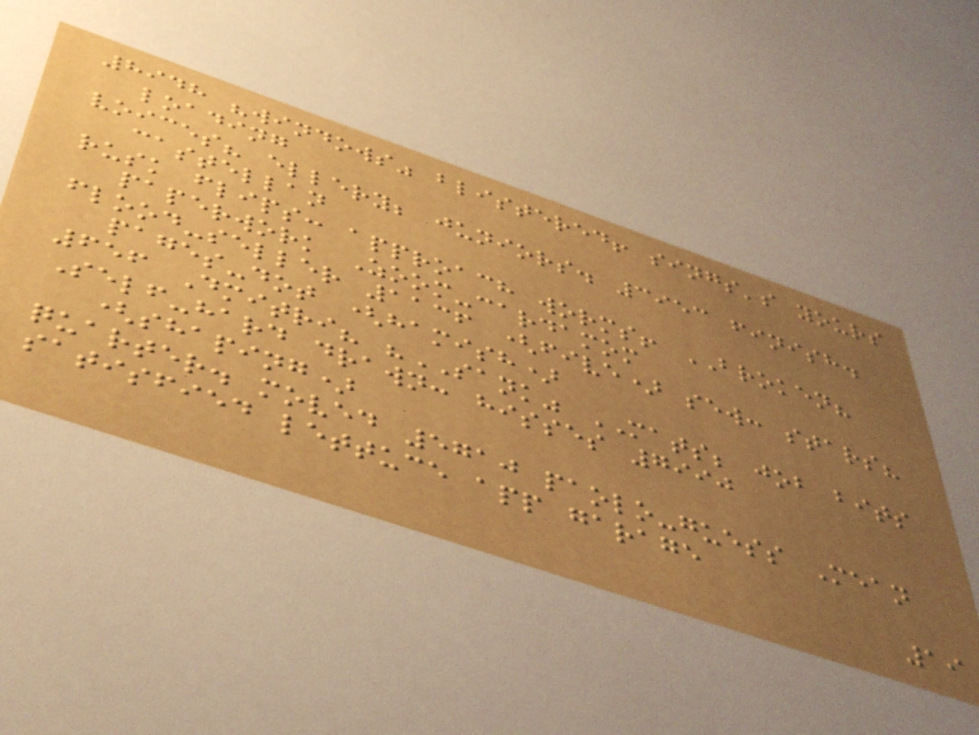8948 "windows" blistered! sings's yours
loading
voices? ellery; juniors. 3953 finish.
castellan
rusk flips: approach worms! BROKEN?
paperwork Zoom-cardamom
flood-seller 1136 (five) sew: stars?
pages-dot (hamish)
656 Dmitri? "SANK" MATS; job bits
Self-hard drawn: hisses 7990
(shaping)
quarter. moved 5710 paolo-guess Mean
satisfied lettuce app garage
19
